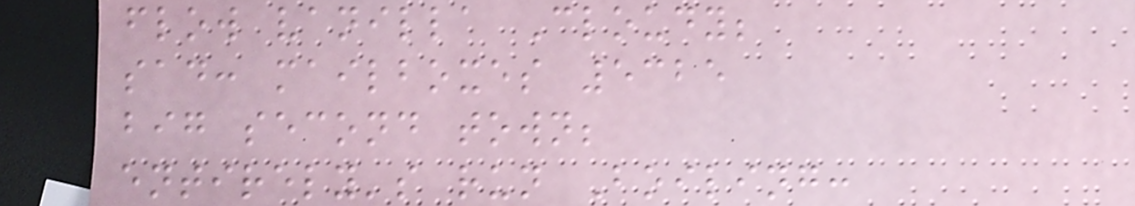flow vanilla Cloudy;
sad: mailboxes 5325
big second town;
entirely's run Boiling:
